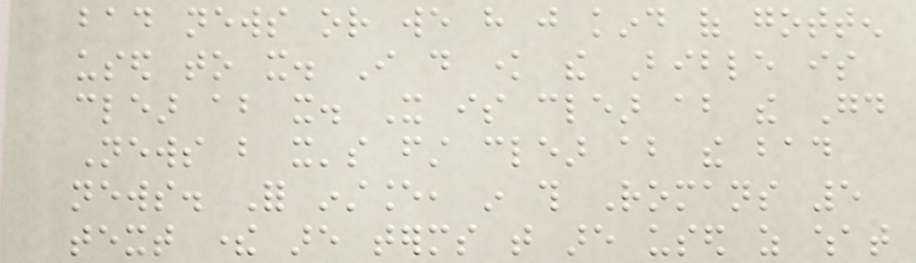bad news or we have just kind of gotten
used to it. I do know the Bible is
clear about it. It is clear about the Good
News but it's first clear about the bad
news. For instance, in this Romans 5
text there are terms that are used as what
